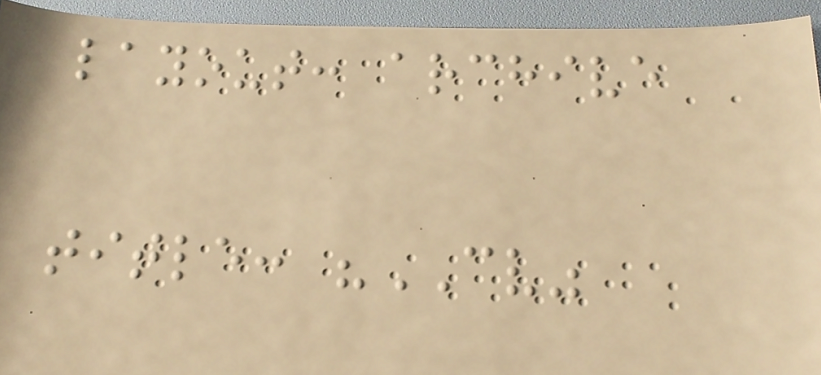layout: archive
title: "CV"
